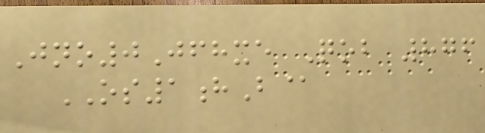Jno0Jfhxe Qob 876
OS1hB@
